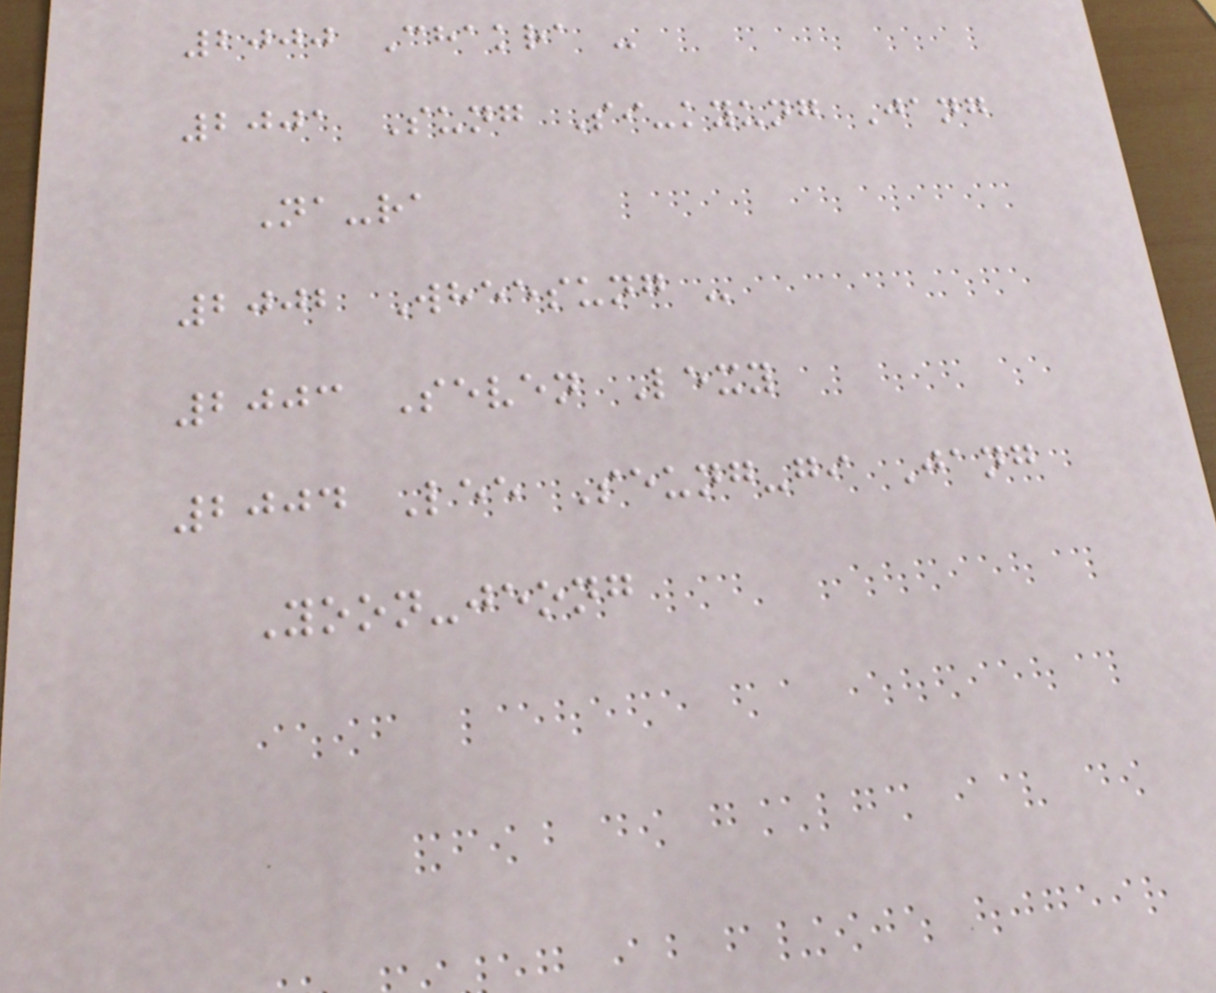2000 Chakra -
2001 Sung Si-kyung Jang
Na-ra
2002 Wheesung -
2003 Seven Lexy
2004 Lee Seung-gi Jang
Yoon-jeong
